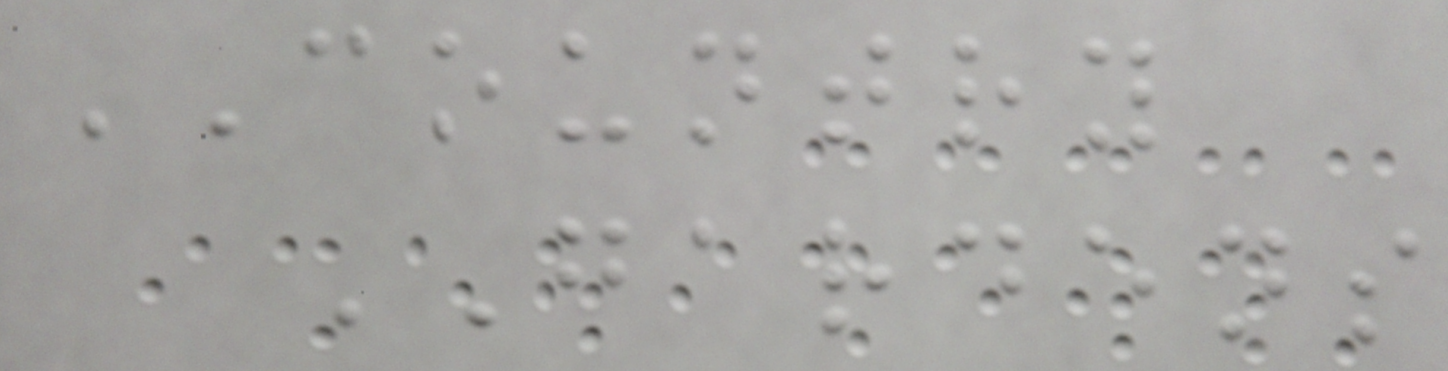COUNTRY
GARDENS
